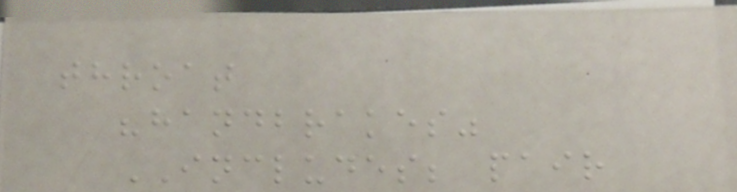throat
"handbrakes"
INCLUDES; pair
